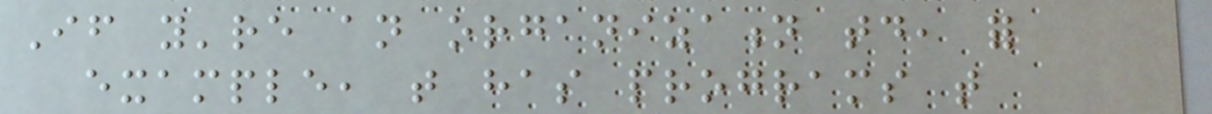If you're an organization today, for
example, that has programs that
